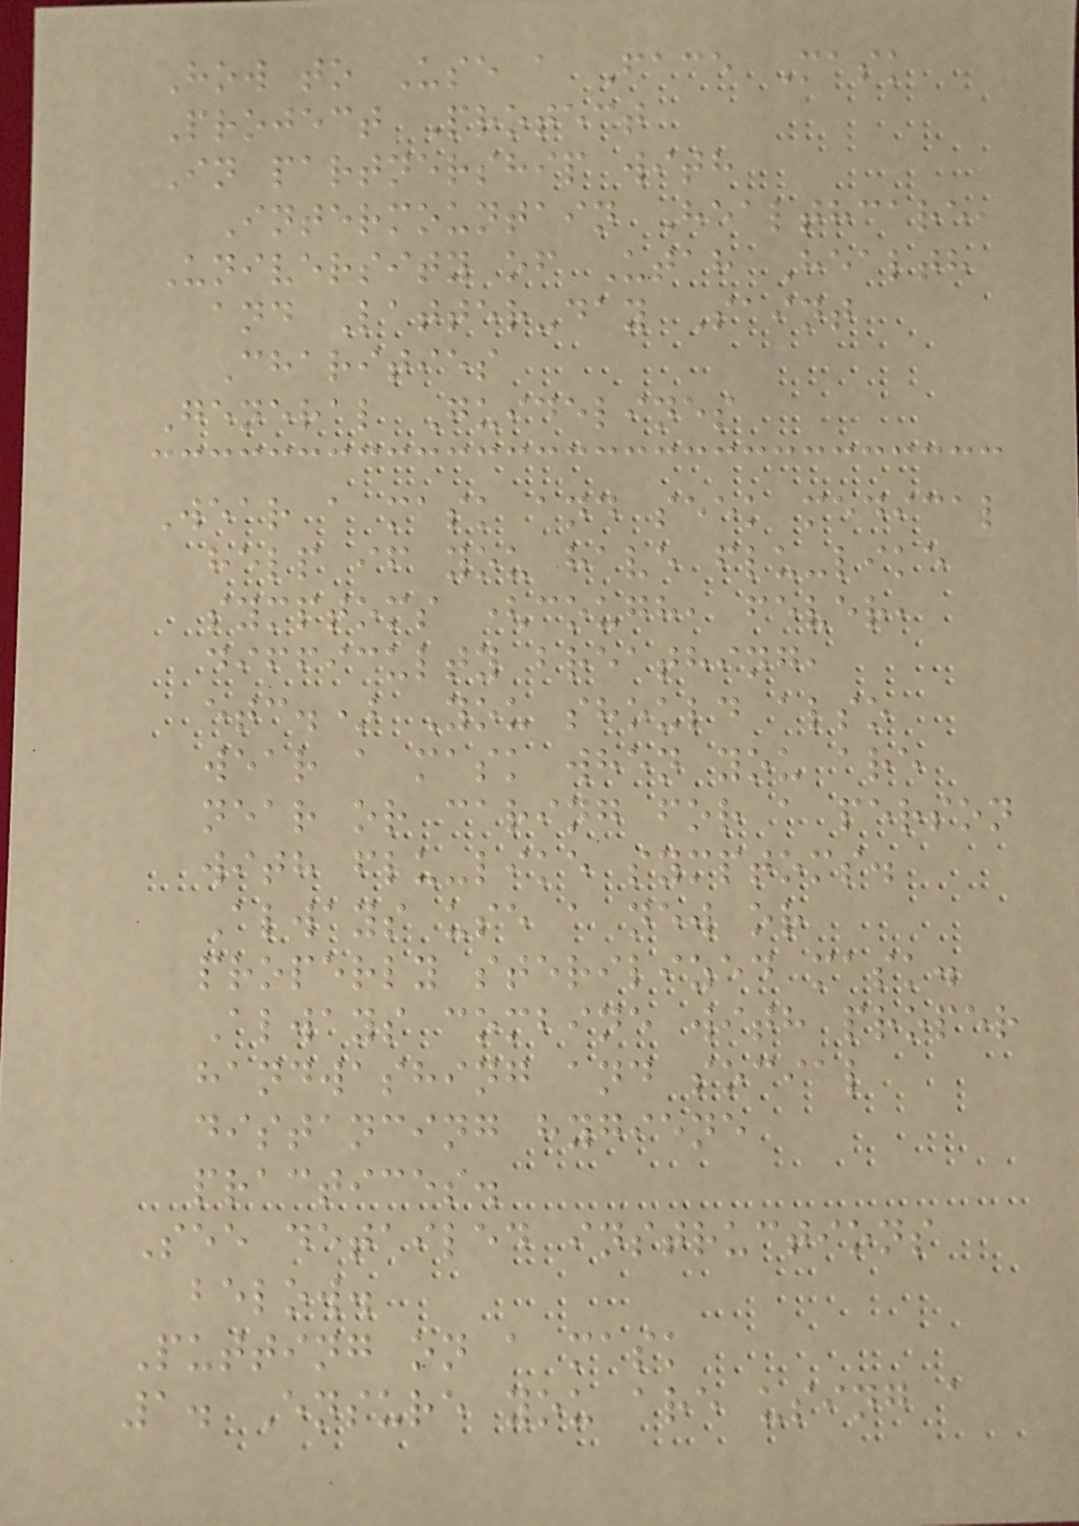How to Use a Face Mask
Project Protect
In partnership with
Intermountain Healthcare,
University of Utah Health
and Latter-day Saint
Charities
General Guidelines
Wear a mask and seek medical
help if you have flu-like
symptoms (cough, fever,
difficulty breathing,
etc.) You should also
wear a mask when you are
near or caring for a person
with flu-like symptoms.
Always use a new or
properly sterilized mask.
Always combine with proper
handwashing and social
distancing hygiene
practices.
See detailed instructions
below.
Putting on a mask
1. Ensure you are using a
